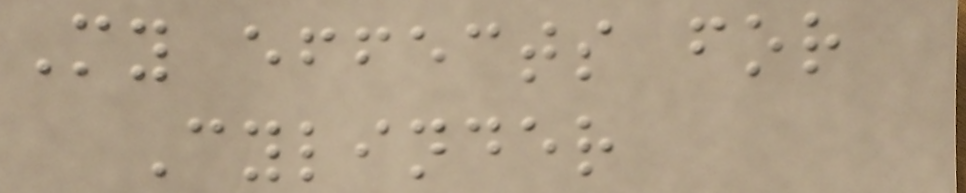My effects for
Cylinder
